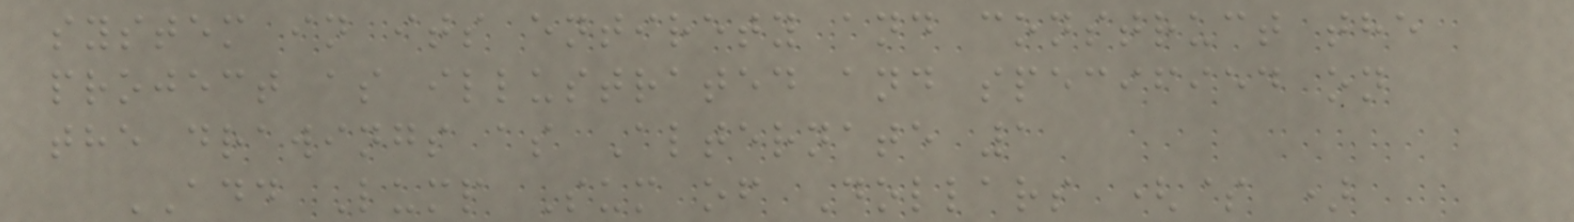system in its entirety and construct the
project as illustrated and specified on
the drawings as Alternate 1
ADD Lump Sum of Dollars ($ )
